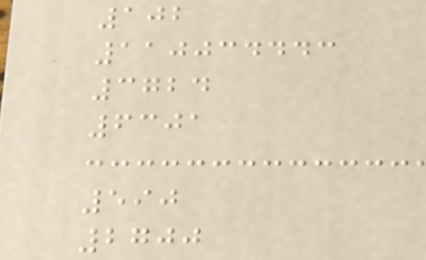102
110034443
3724
6301
590
2700
